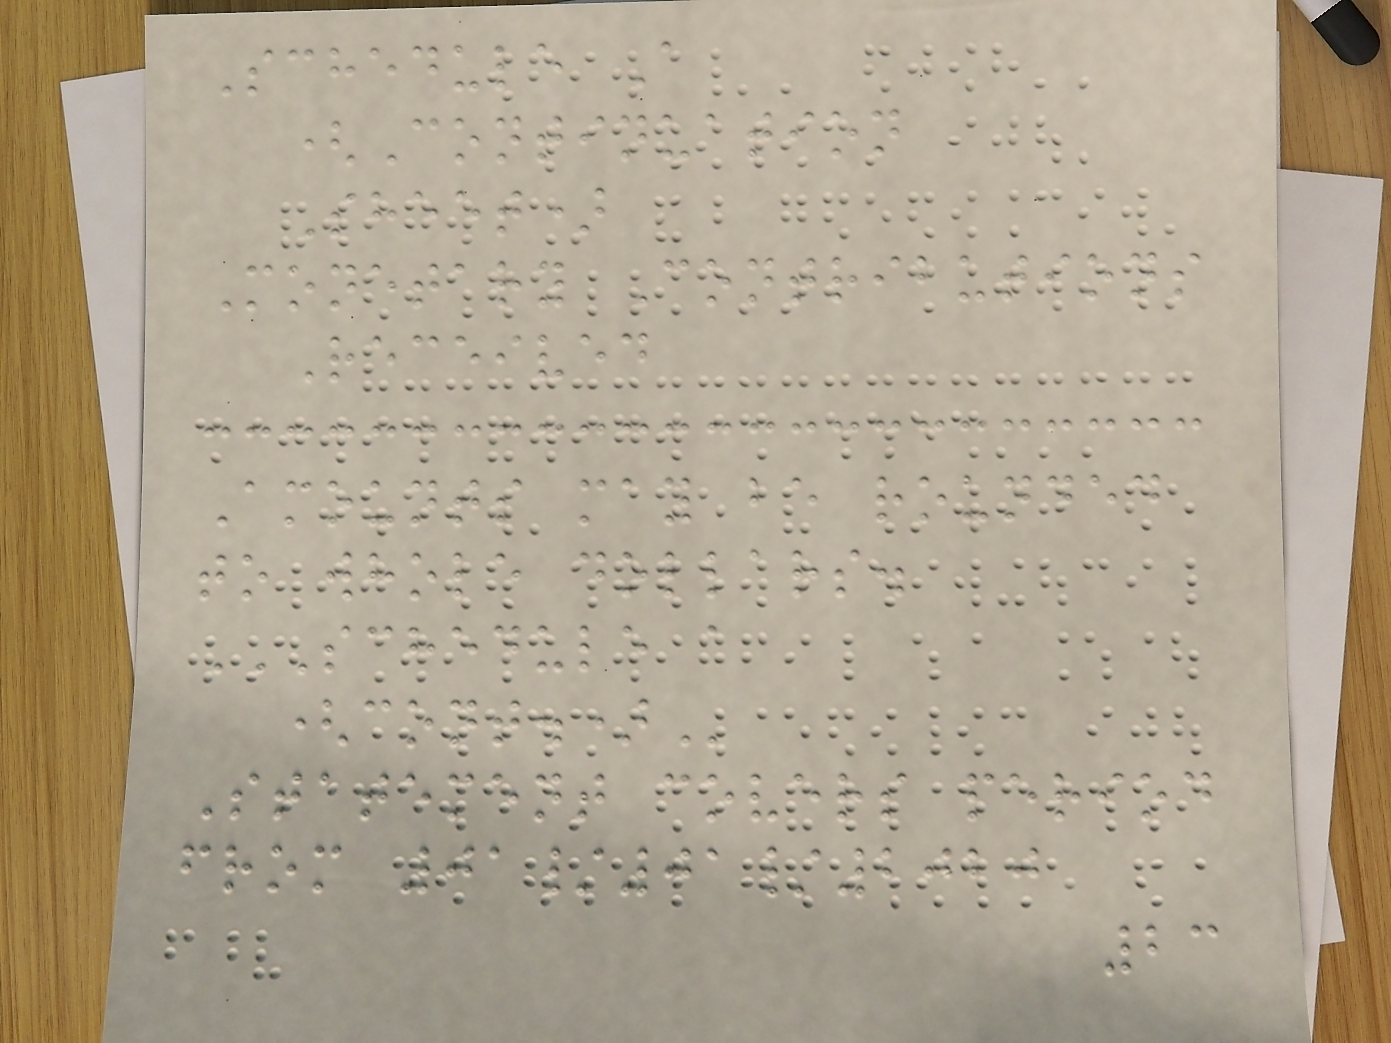Schedule A
(Continuation
Sheet)
Monetary Contributions
Received
Amounts may be rounded
to whole dollars.
SCHEDULE A
(CONT.)
Statement covers period
from 01/01/2020
23
